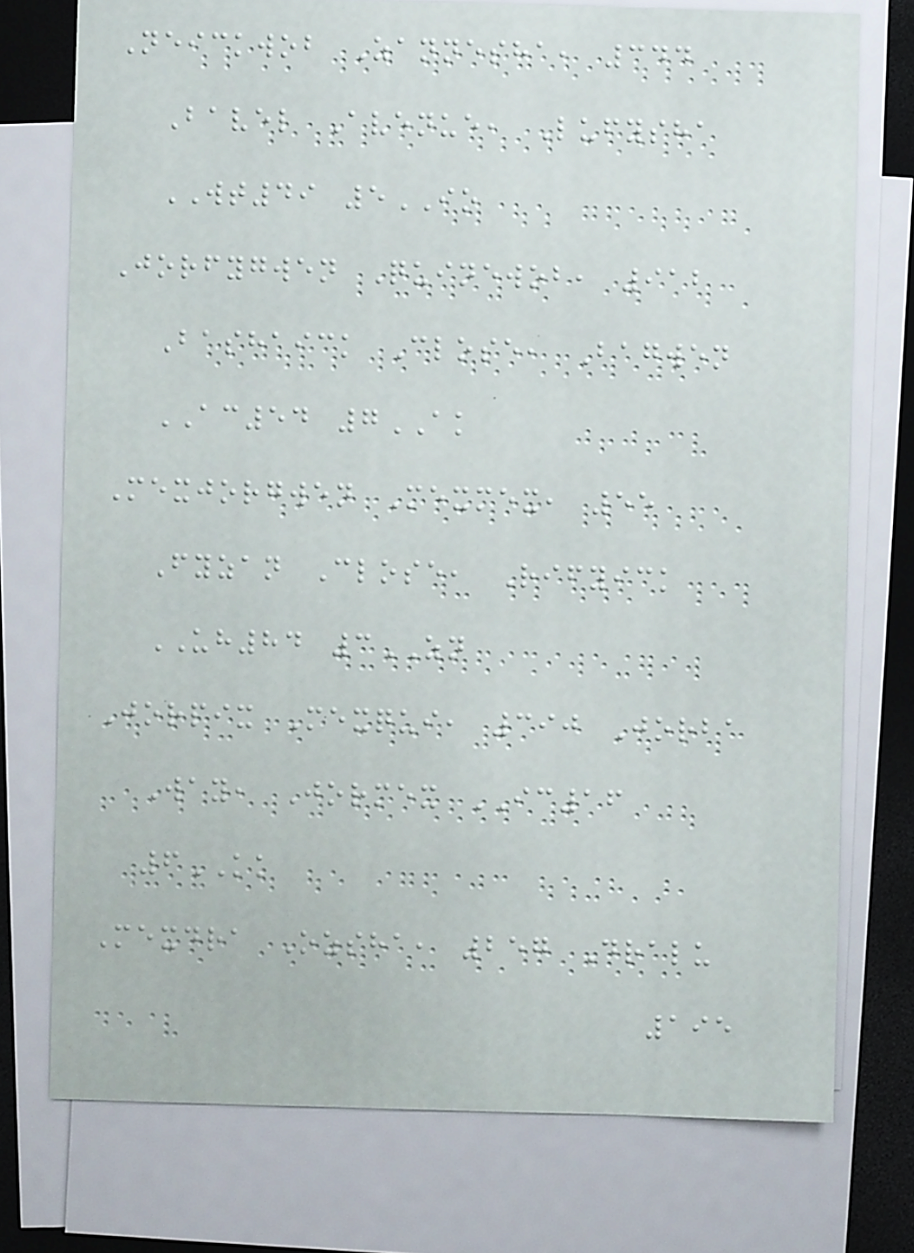Neickwob Zannesha, 344
Bavel Avenue, Lufysha
WT49 5IO
Jorfygwen Quinewob, 912
Bashaick Close, Bagwen
AC54 7AK
Mexjorgwen Mexmex, 55
Fyzan Close, Rifyick
UH84 3ZN
Jorpix Mexqui, 390 Jorba
Way, Jormex IC16
6KK
Mexdra Ozsha, 257 Dralu
195
